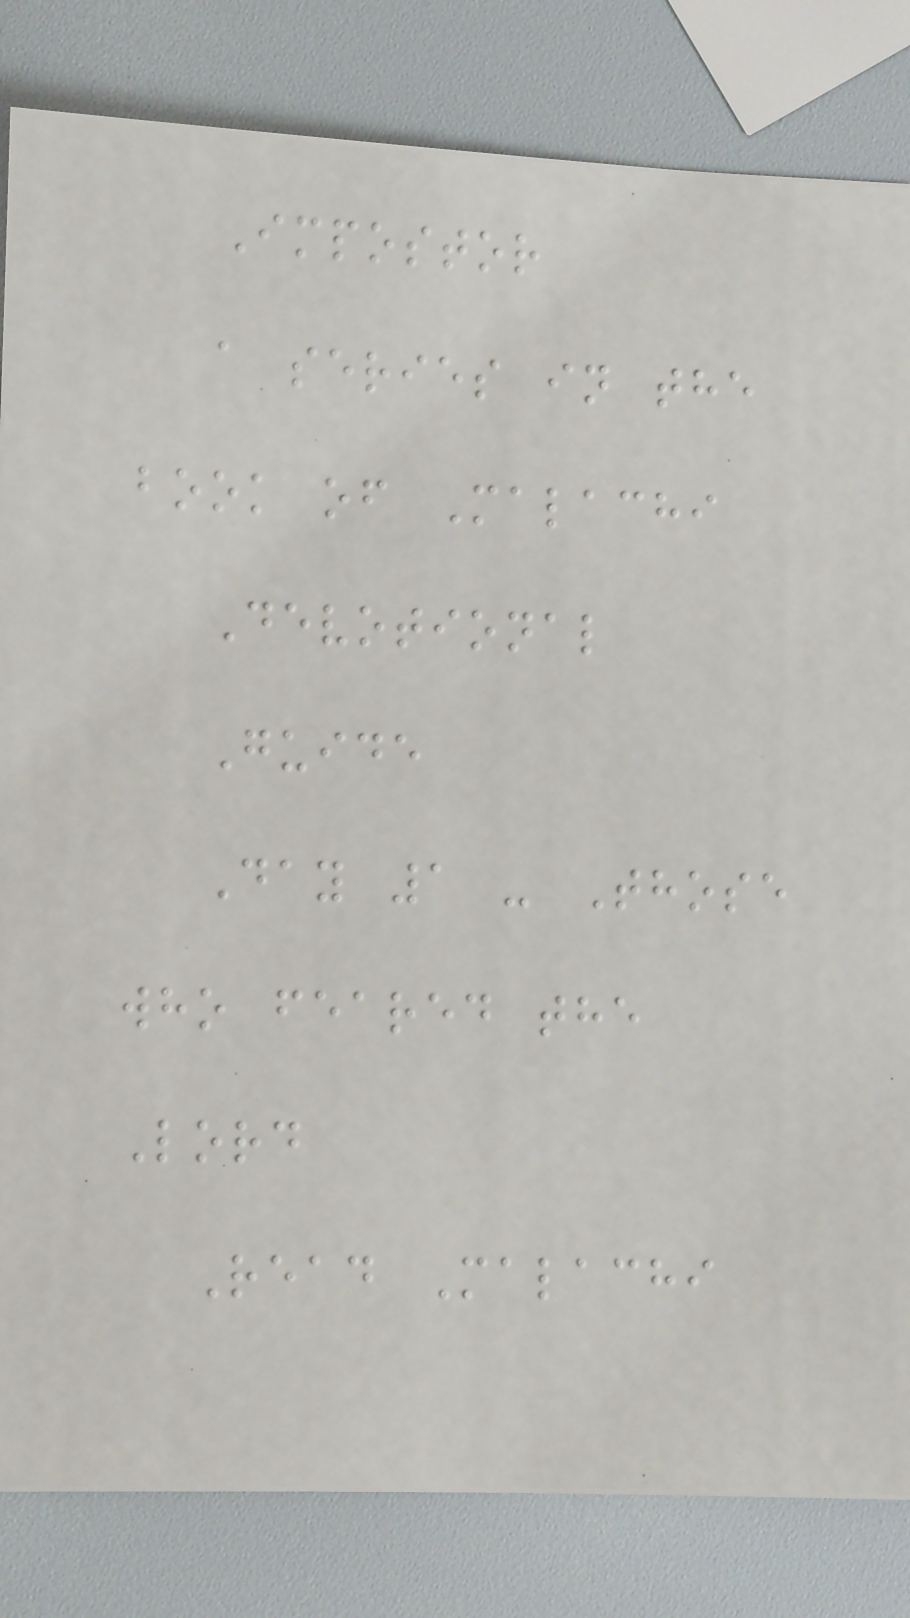Impostor
a series in the
book of Malachi
Devotional
Guide
Day 1 - Those
who feared the
Lord
Read Malachi
